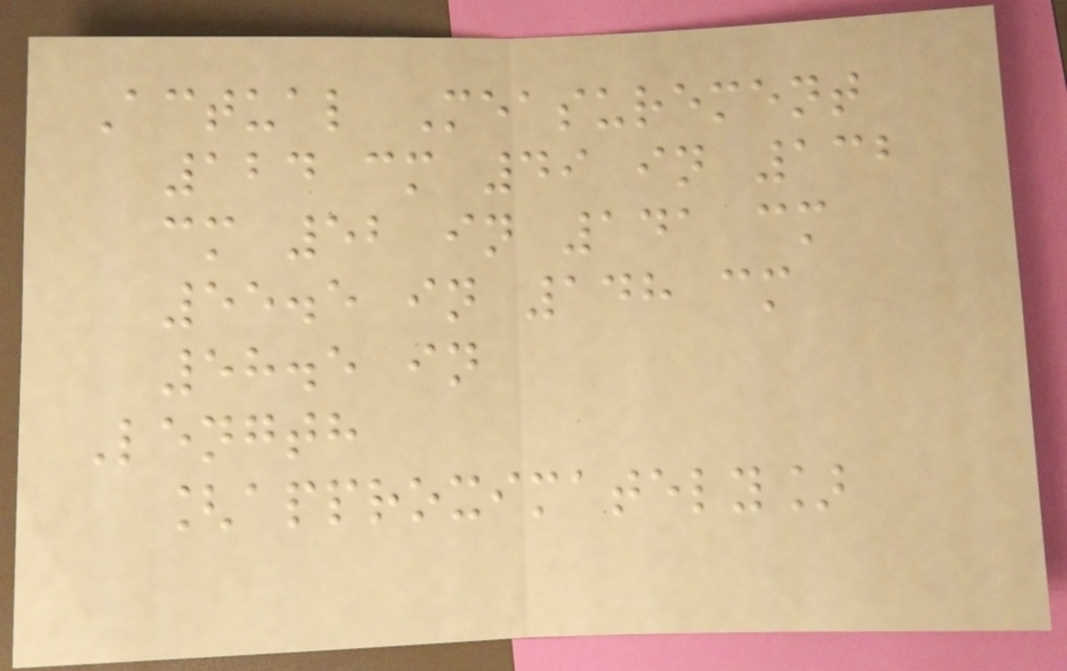Actual Measurement
124 cm 49 in 132
cm 52 in 141 cm
55.5 in 148 cm
58.5 in
Length
[approximately]
